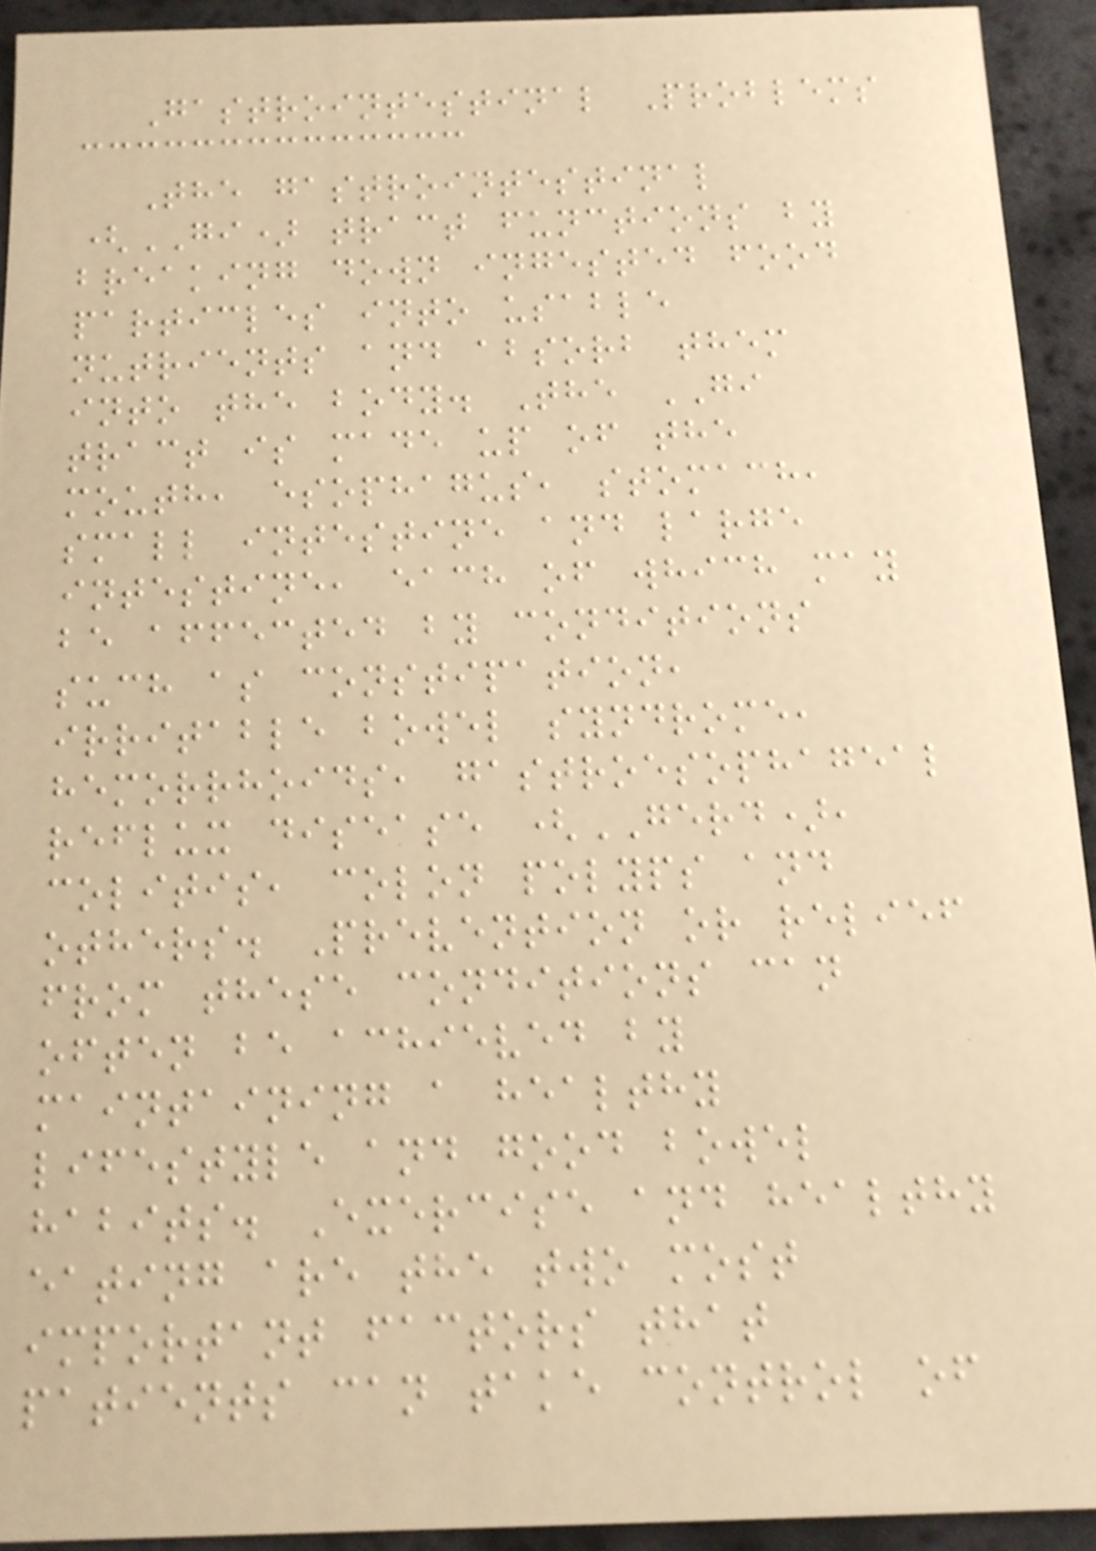Gastrointestinal Problems
The gastrointestinal
(GI) tract functions by
breaking down ingested food
particles into usable
nutrients and absorb them
into the body. The GI
tract is made up of the
mouth, esophagus, stomach,
small intestine and large
intestine, each of which may
be affected by conditions
such as constipation,
irritable bowel syndrome,
hemorrhoids, gastroesophageal
reflux disease (GERD),
colitis, colon polyps and
others. Prevention or relief
from these conditions can
often be achieved by
maintaining a healthy
lifestyle and good bowel
habits. Exercise and healthy
eating are the two most
important factors that
patients can take control of
